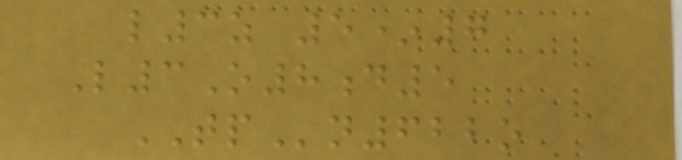l3z 5*7
L3O8d5
TPn622o
